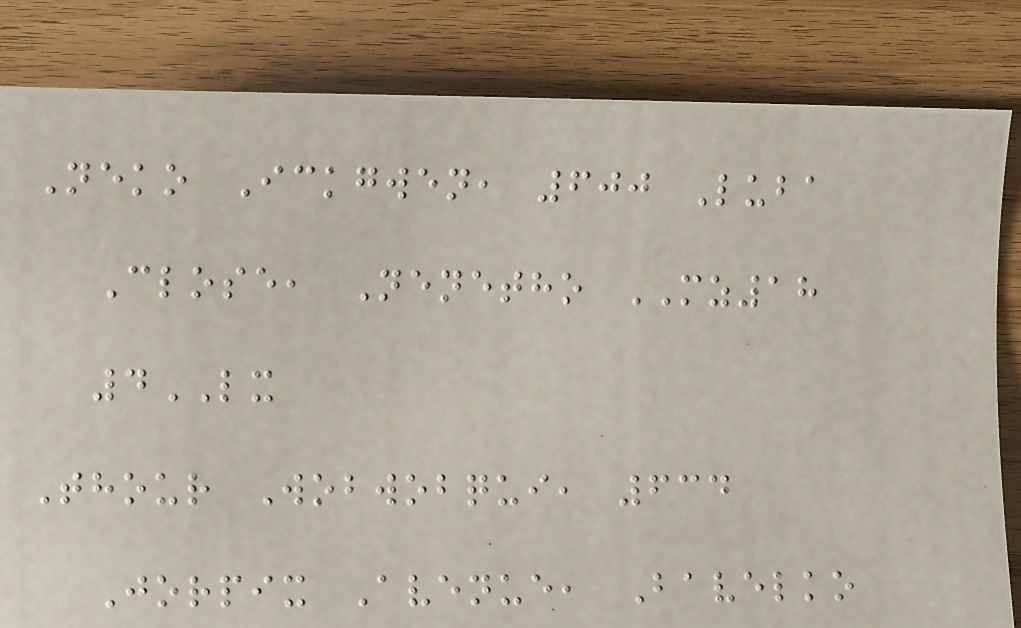Neko Ickgwen, 600 Luba
Close, Nenetho MZ18
4LX
Thour Wobwobqui, 634
Jorpix Avenue, Bavelko
